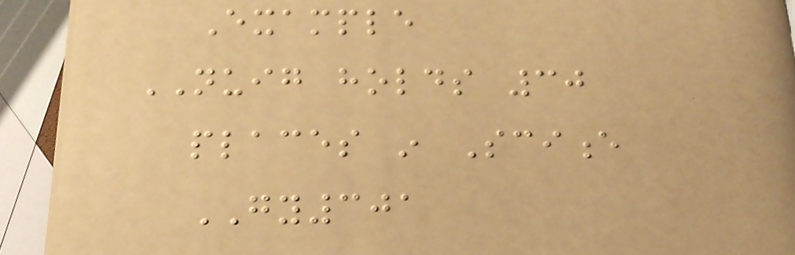Example
NUIG holds 30
places in Science
GY301
